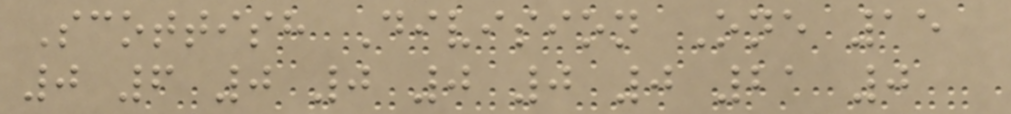Scottish Division One 15
0 6 0 0 0 0 0 21 0
